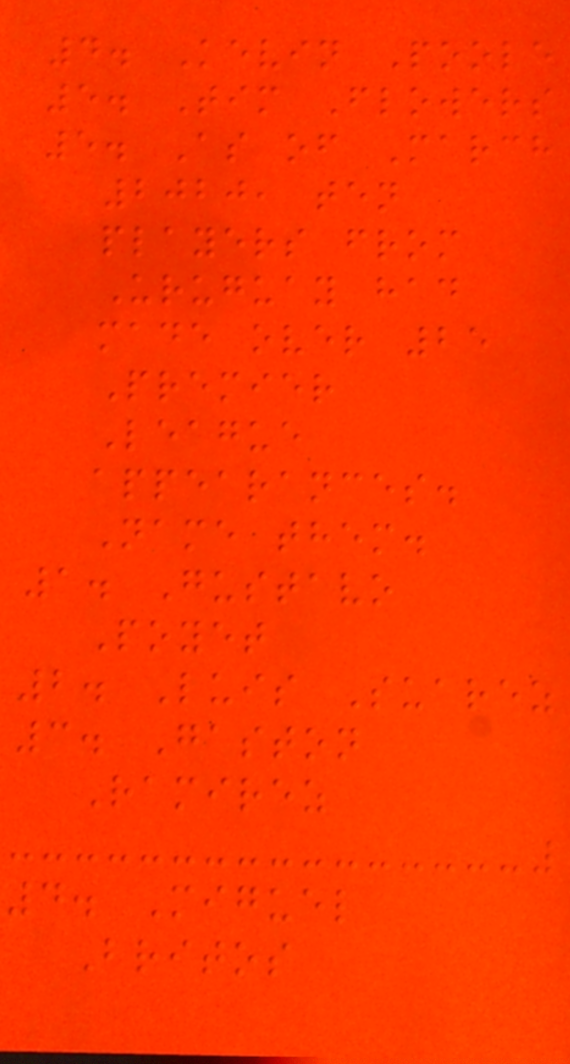4. Kevin Poole
5. Tim Flowers
5. As of March
2020, ten
players from
Uruguay had
made over 25
Premier
League
appearances.
Name them.
1. Gustavo
Poyet
2. Luis Suarez
3. Gaston
Ramirez
4. Miguel
Britos
